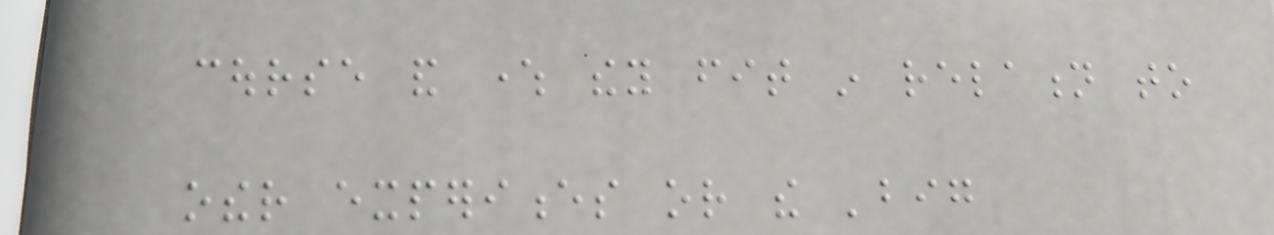course and where they fit in relation to
other experiences or the 'big
